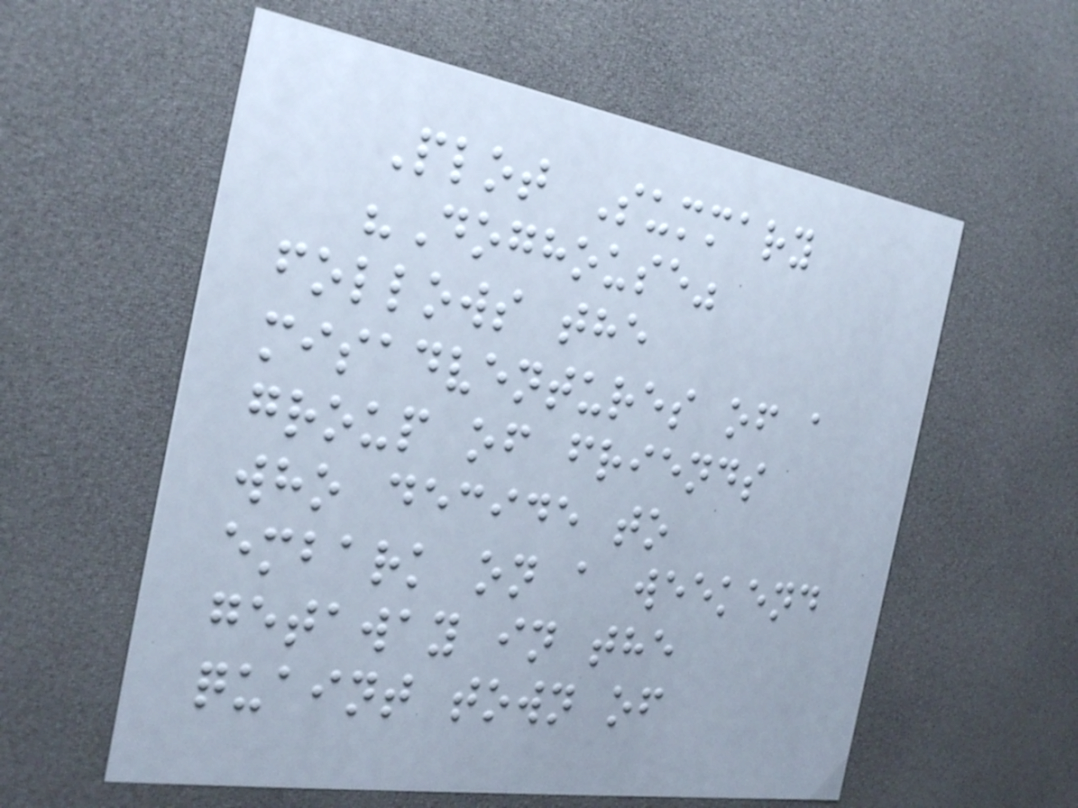Plot Summary
"Doghouse"
follows the
misadventures of a
group of friends
who decide to
embark on a weekend
getaway in the
quaint town of
